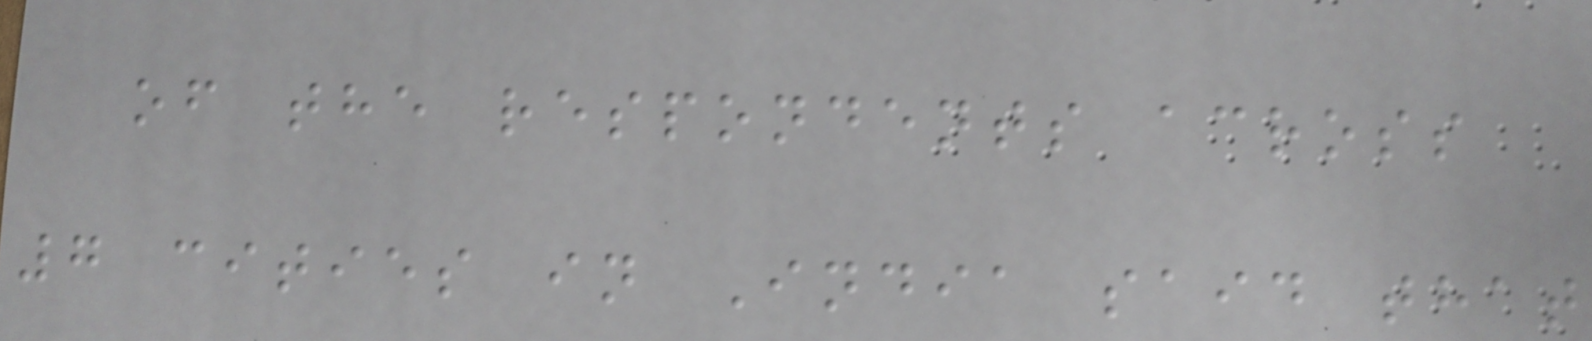of the respondents across
7 cities in India said that
